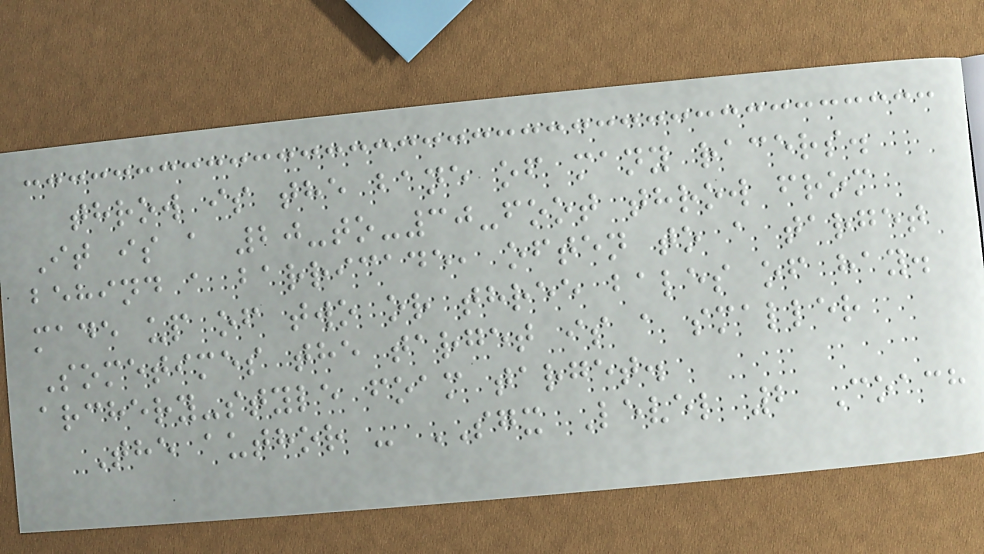throw is the bane of many racers.
It is a 20-to-30-foot throw from
behind a barricade, often to a target
made up of two or three bales of hay.
Sometimes the target is a smaller
archery-style foam target.
The author - SGX Level 2 Coach
